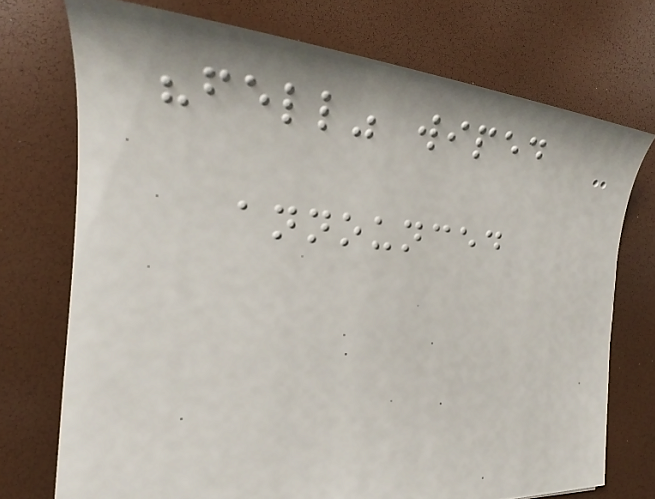"fell" wiped
announced
